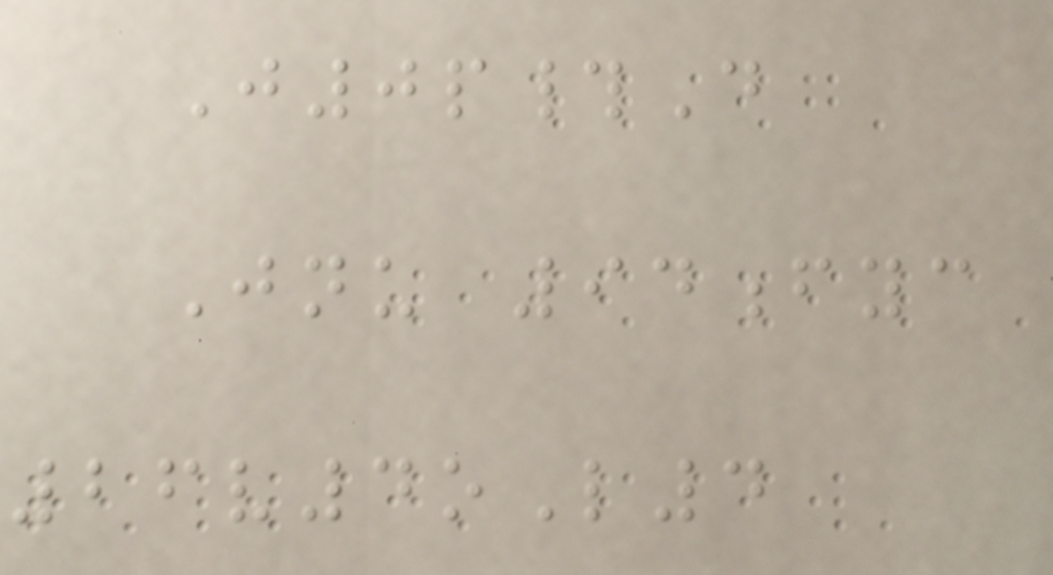J0p#D
Jnu 94fyc
26v4oL4
